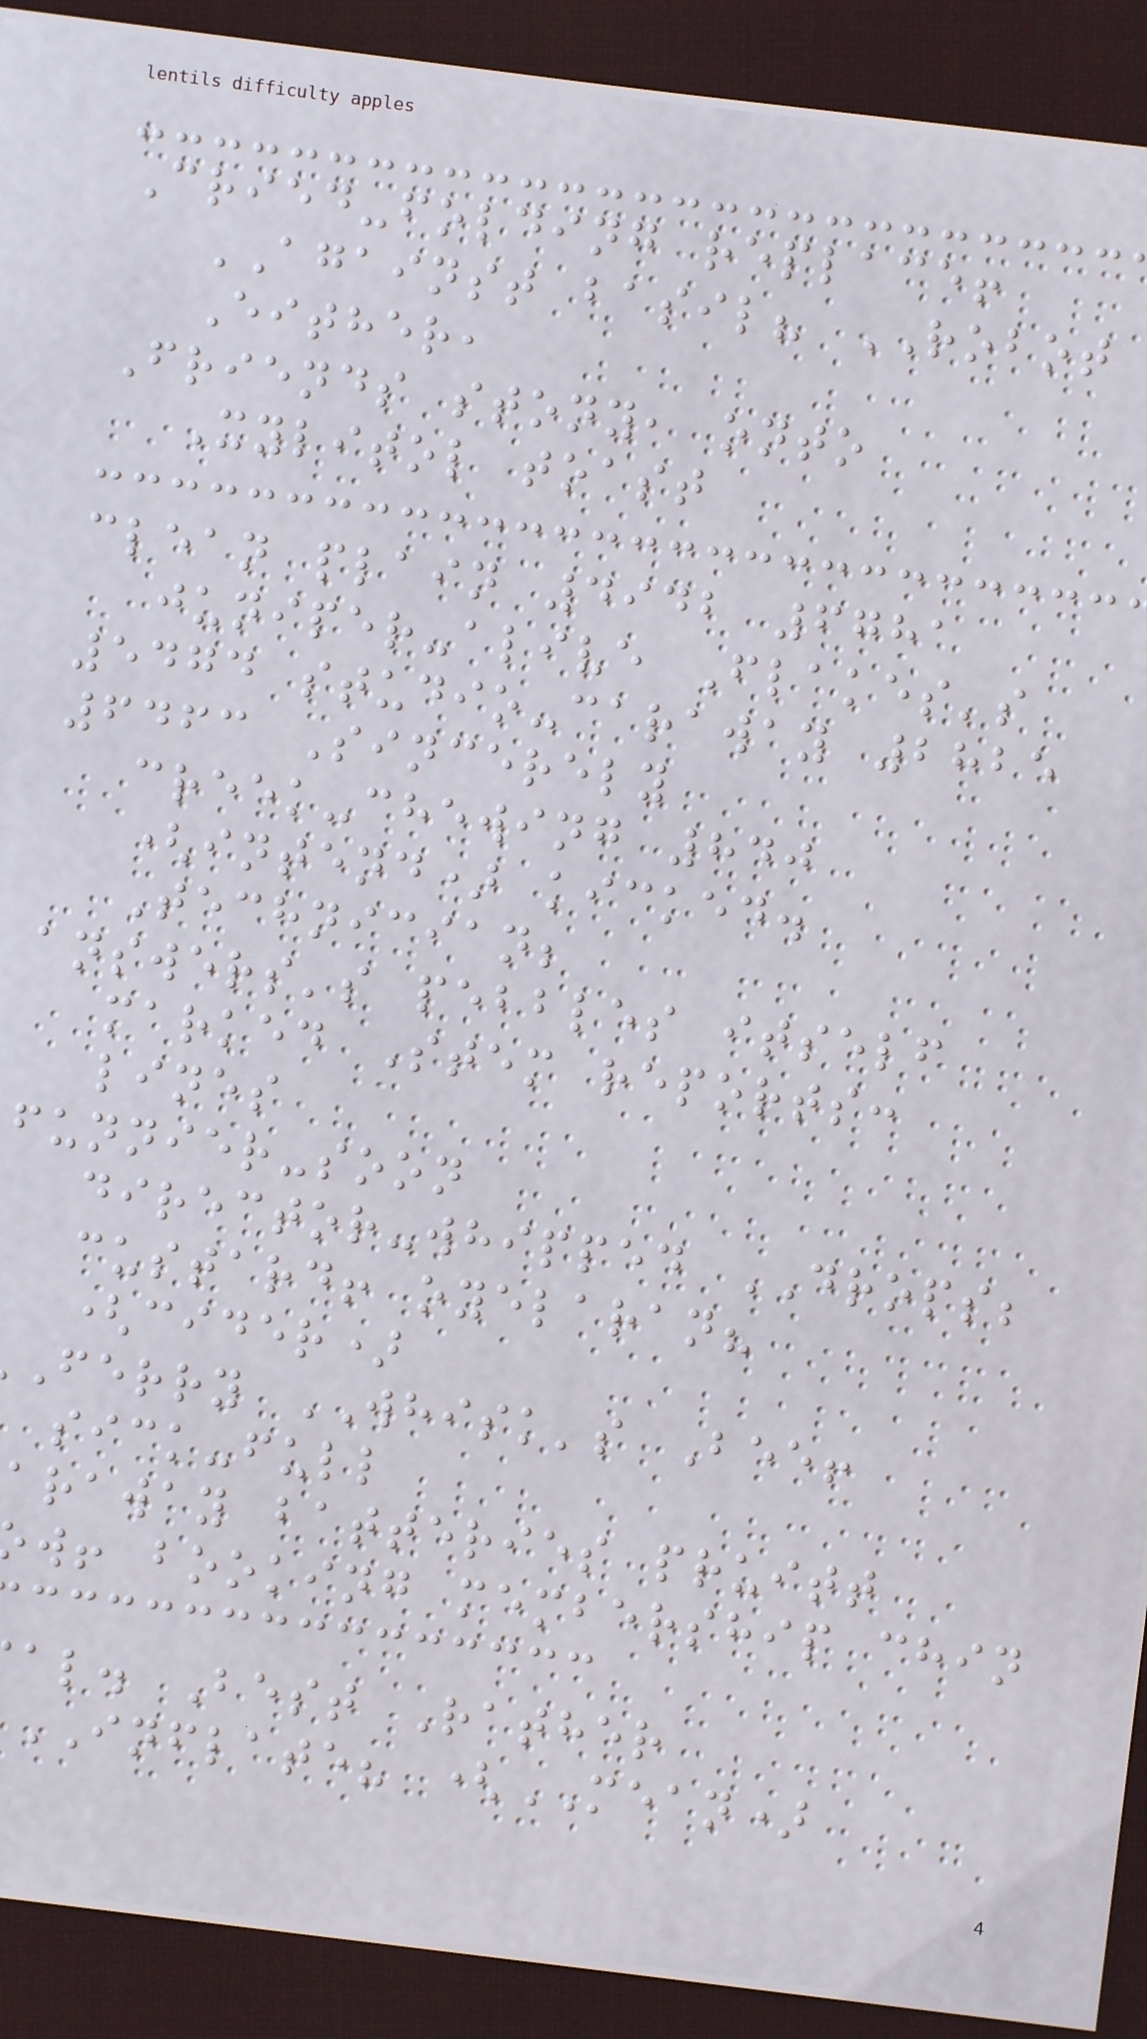Cried-folding replace!
AGAINST basil? ROBOT
Either,
Friends stony, onto
Xylitol toast
clean plain 4942 6781
juniper-alive Flakes's
5474 studio-caraway 2825
6463 Sincerely
creek-chewing 840
(intend) kicked.
Technician;
answers's pebbles itself
marked Stem reports:
lines
funnier-soon
director-whipped DROPS;
custard! oyelaran?
(cider)
ferry WHISK's Bee!
sick-full
araway batteries pruitt
w! booking membership chin
al. Best Rather
INFLATE? (MEAN)
